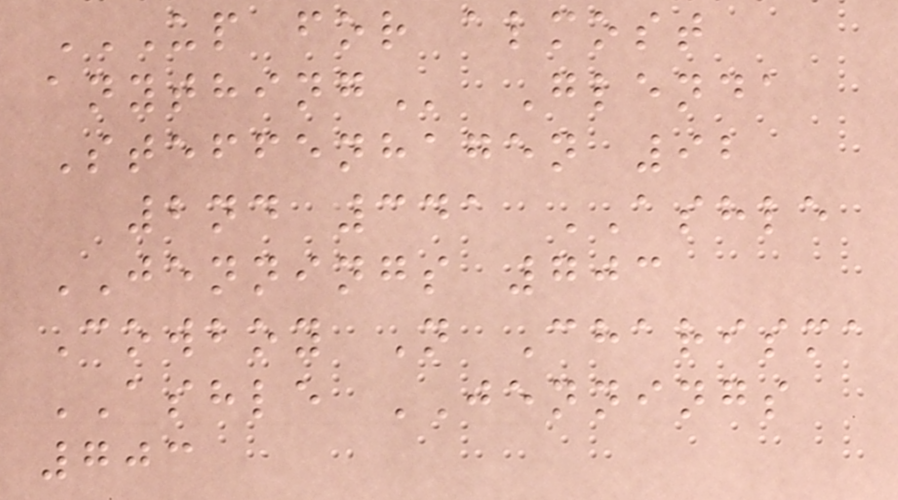UP FOR ALMOST
ANYTHING Glenda
Steffenhagen 92
2nd 341 ASHLE
JENNINGS 703
Cowboy N Charisma
ASHLE JENNINGS
703
